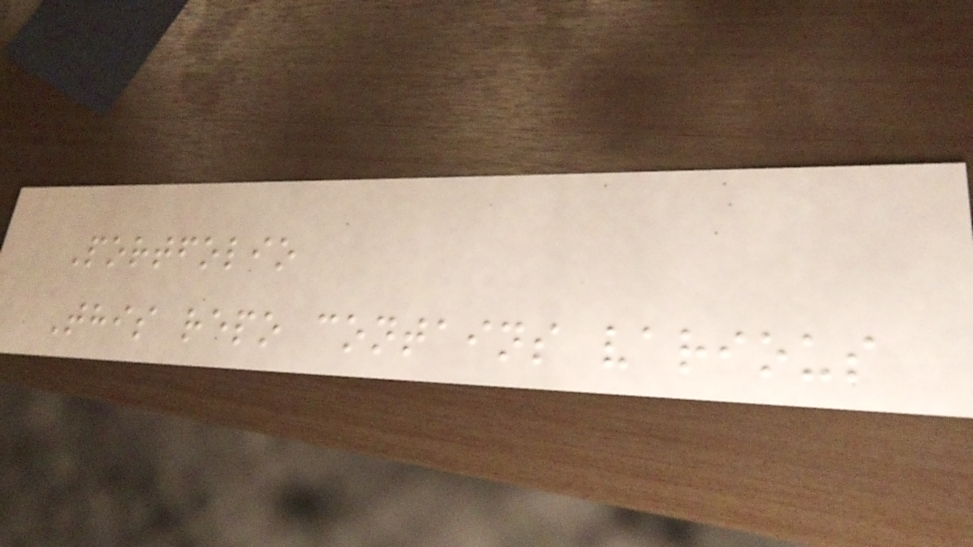Portfolio
This repo contains various
